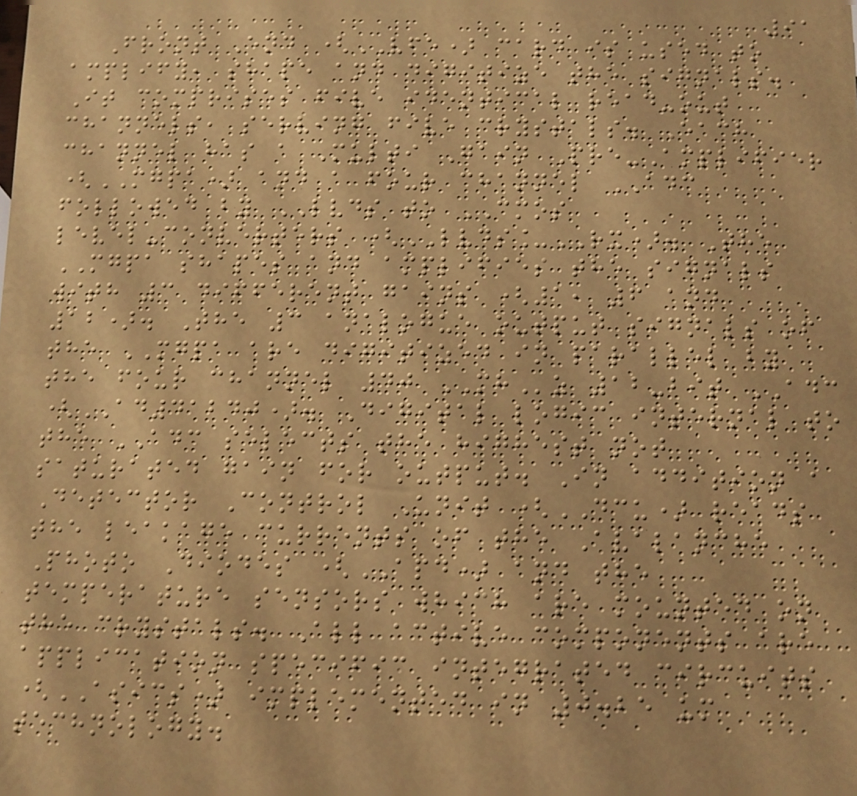91
Front End (VFE) card is used to
amplify, shape and digitize the signals.
It comprises five identical read-out
channels, serving five crystals. Each
channel has a Multi Gain Pre-Amplifier
(MGPA) and a four channel ADC
followed by LVDS to CMOS
level-converters (LVDS_RX). The
MGPA shapes and amplifies the signals
with 3 different gains (1, 6 and
12). The 3 analogue output signals of
the MGPA are digitized in parallel by
the four channel 40 MHz 12-bit ADC
(AD41240). Digital logic internal to
the ADC selects the highest not
saturated gain for output. In addition a
Detector Control Unit (DCU) reads
the leakage currents of the Avalanche
Photo Diodes (APD) and the
temperature sensors which are mounted on
the crystals. All active components are
application specific integrated circuits
(ASICS) implemented in 0.25 um
technology.
